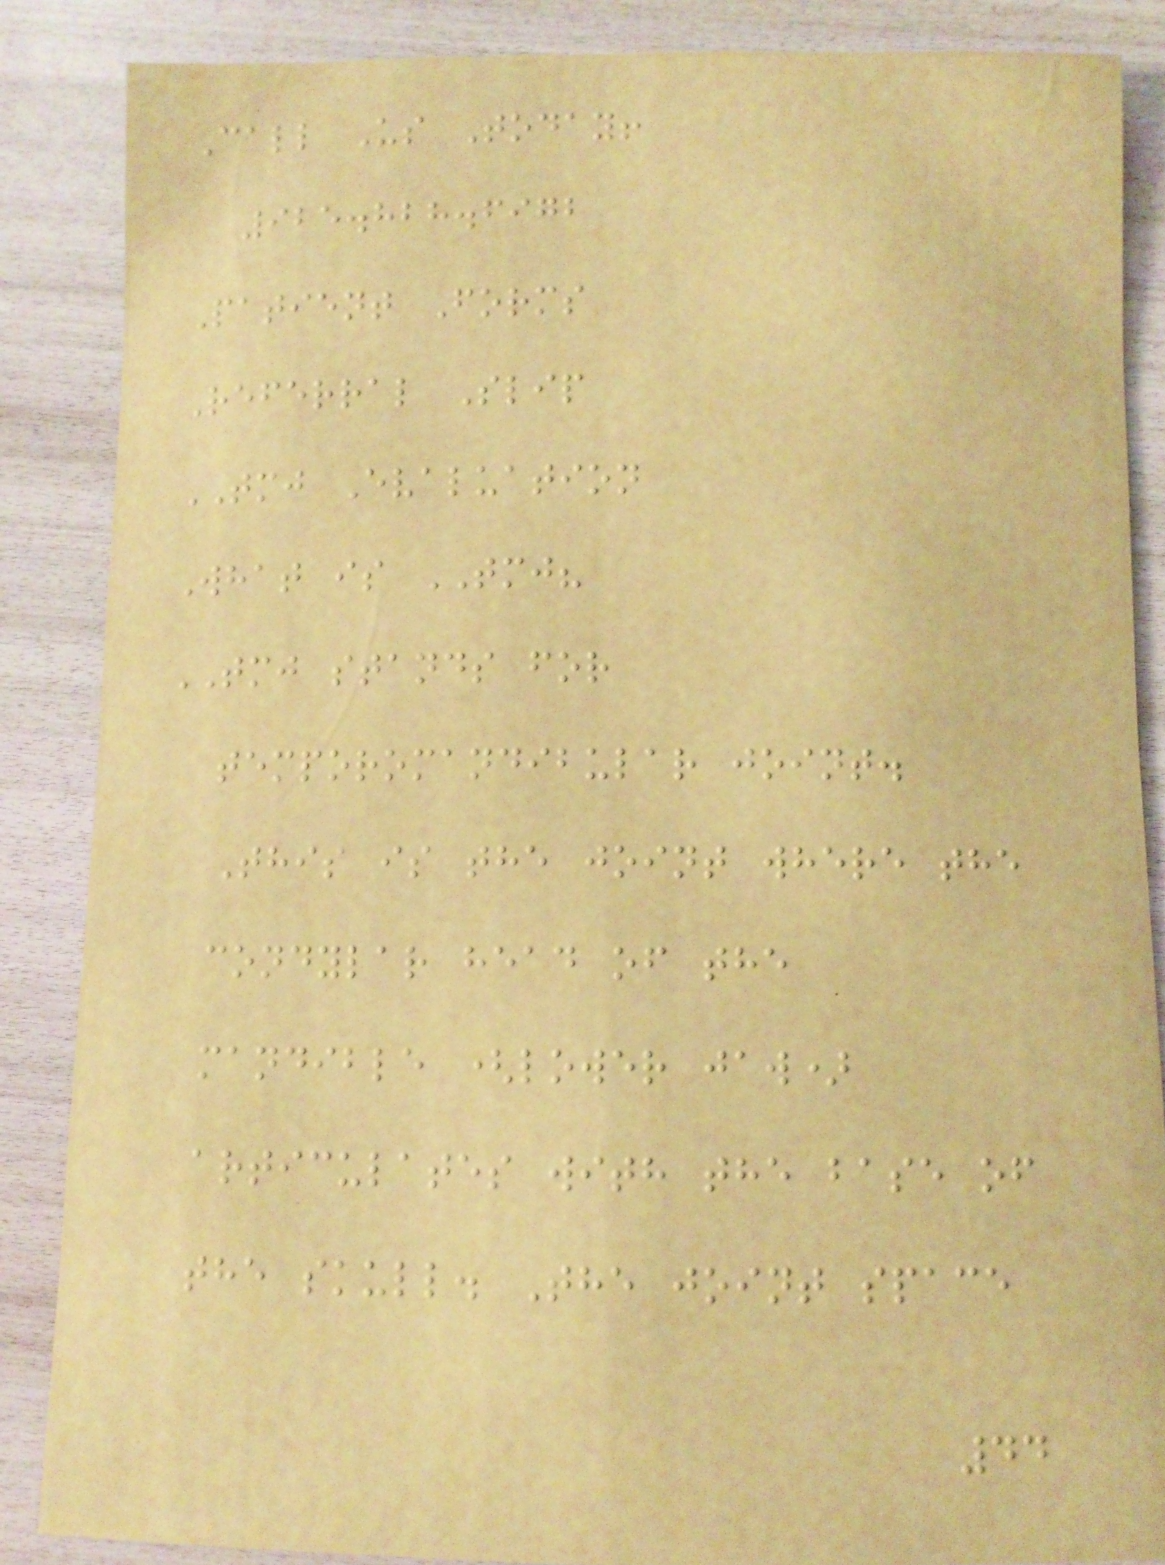Call Us Today!
925.828.6972
Patient Forms
Referral Slip
TMJ Evaluation
What is TMJ?
TMJ stands for
temporomandibular joint.
This is the joint where the
condylar head of the
mandible (lower jaw)
articulates with the base of
the skull. The joint space
44
